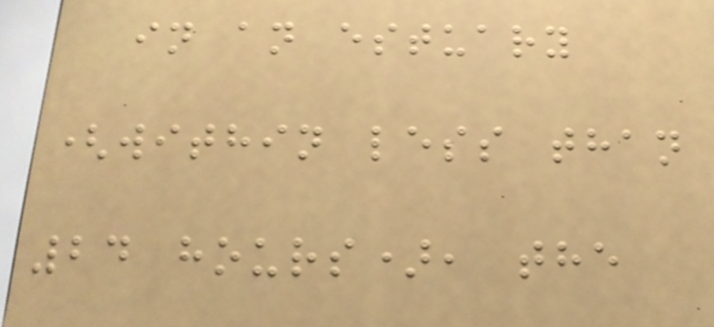in an estuary
(within less than
24 hours), the
